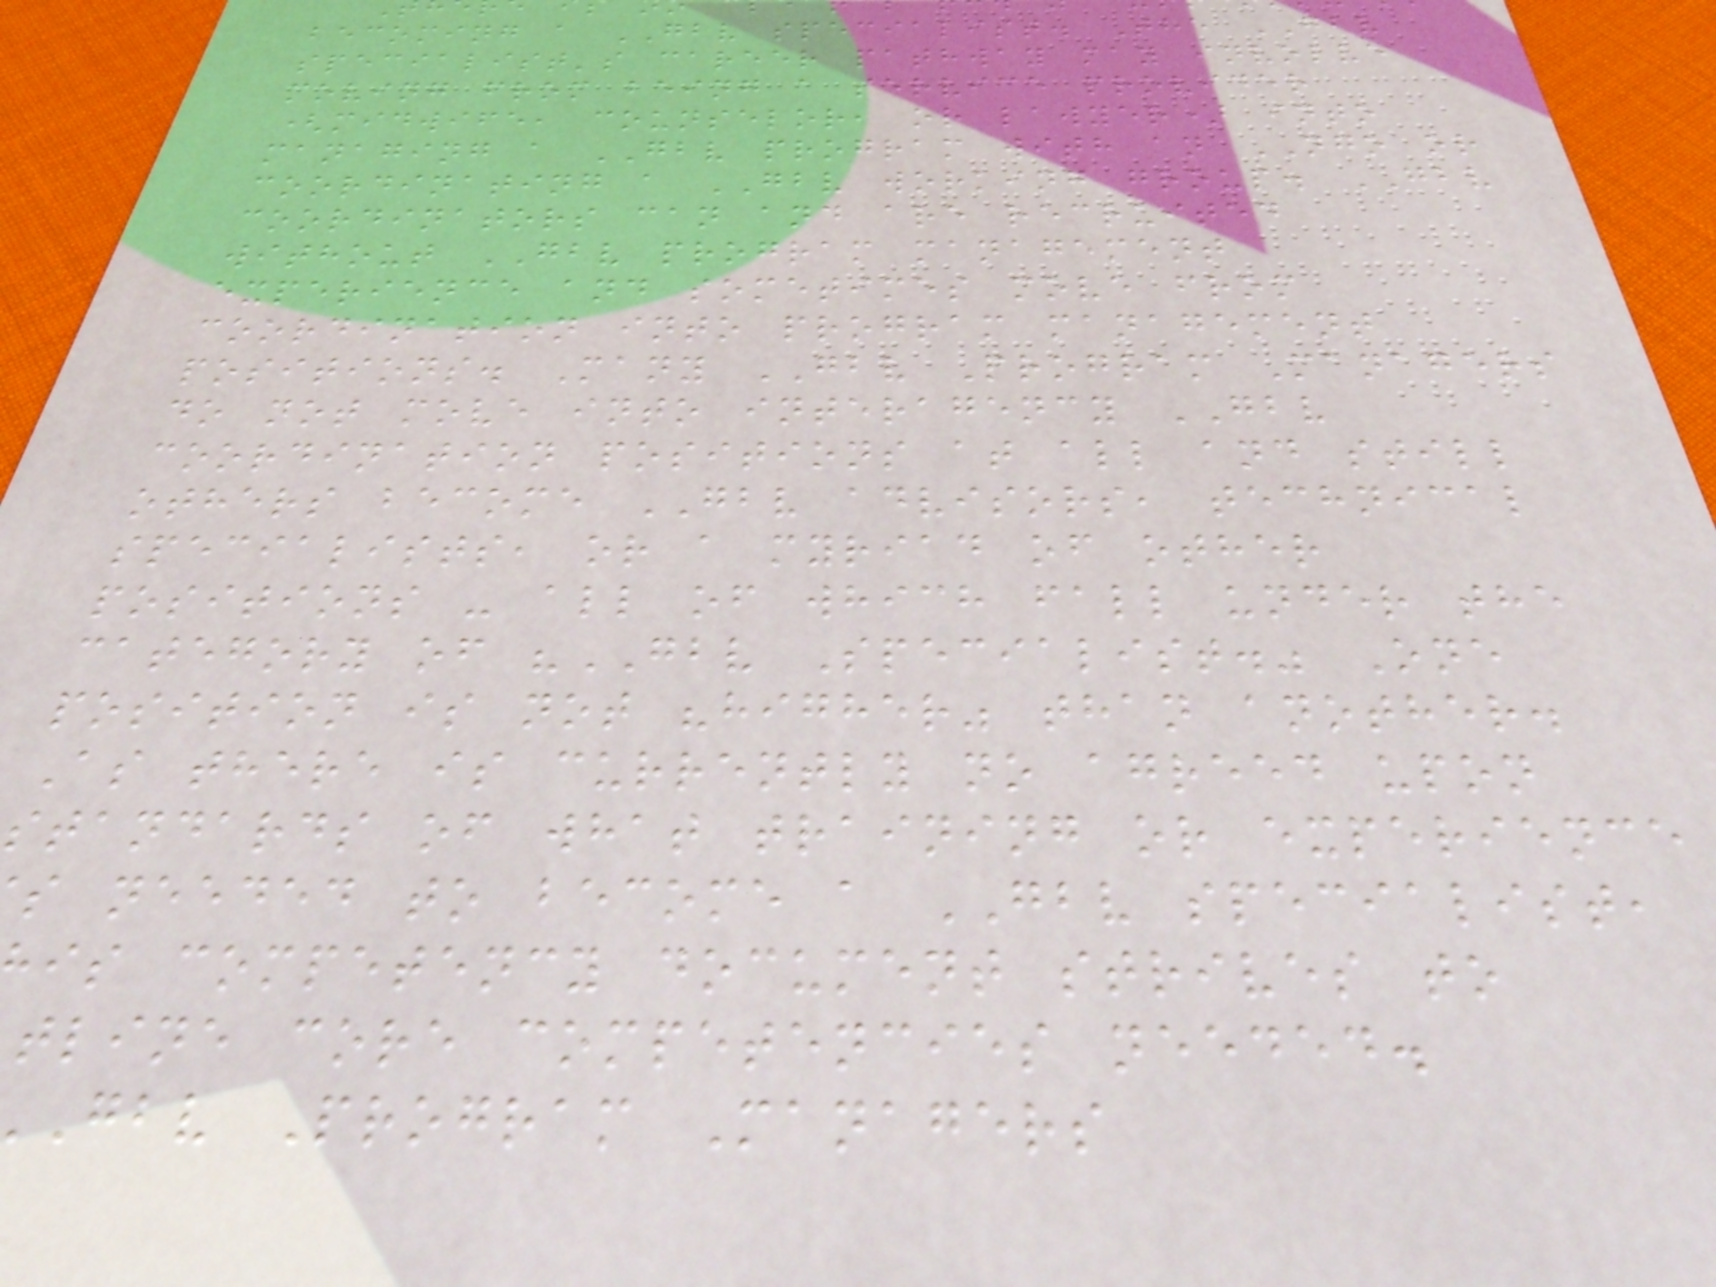becoming a GBV specialist. The GBV
specialist's career pathway may involve
moving from being a service provider
(midwife, counselor, or lawyer) into
managing a GBV program with an NGO or
coordinating a GBV working group. GBV
coordinators can and are recruited
without GBV program management
experience and sometimes move from
coordination into program management
positions. Many GBV Program Managers
do not move into interagency GBV
coordination positions at all and still
others become GBV advisors, technical
specialists, or a myriad of other
positions - all of which fall under the
category of "GBV Specialist." One
position is not "higher" than another.
As there is currently no agreed upon
standards of what training or experience
s needed to become a GBV specialist,
is competency document strives to
tline core competencies needed.
gbv Program Managers
